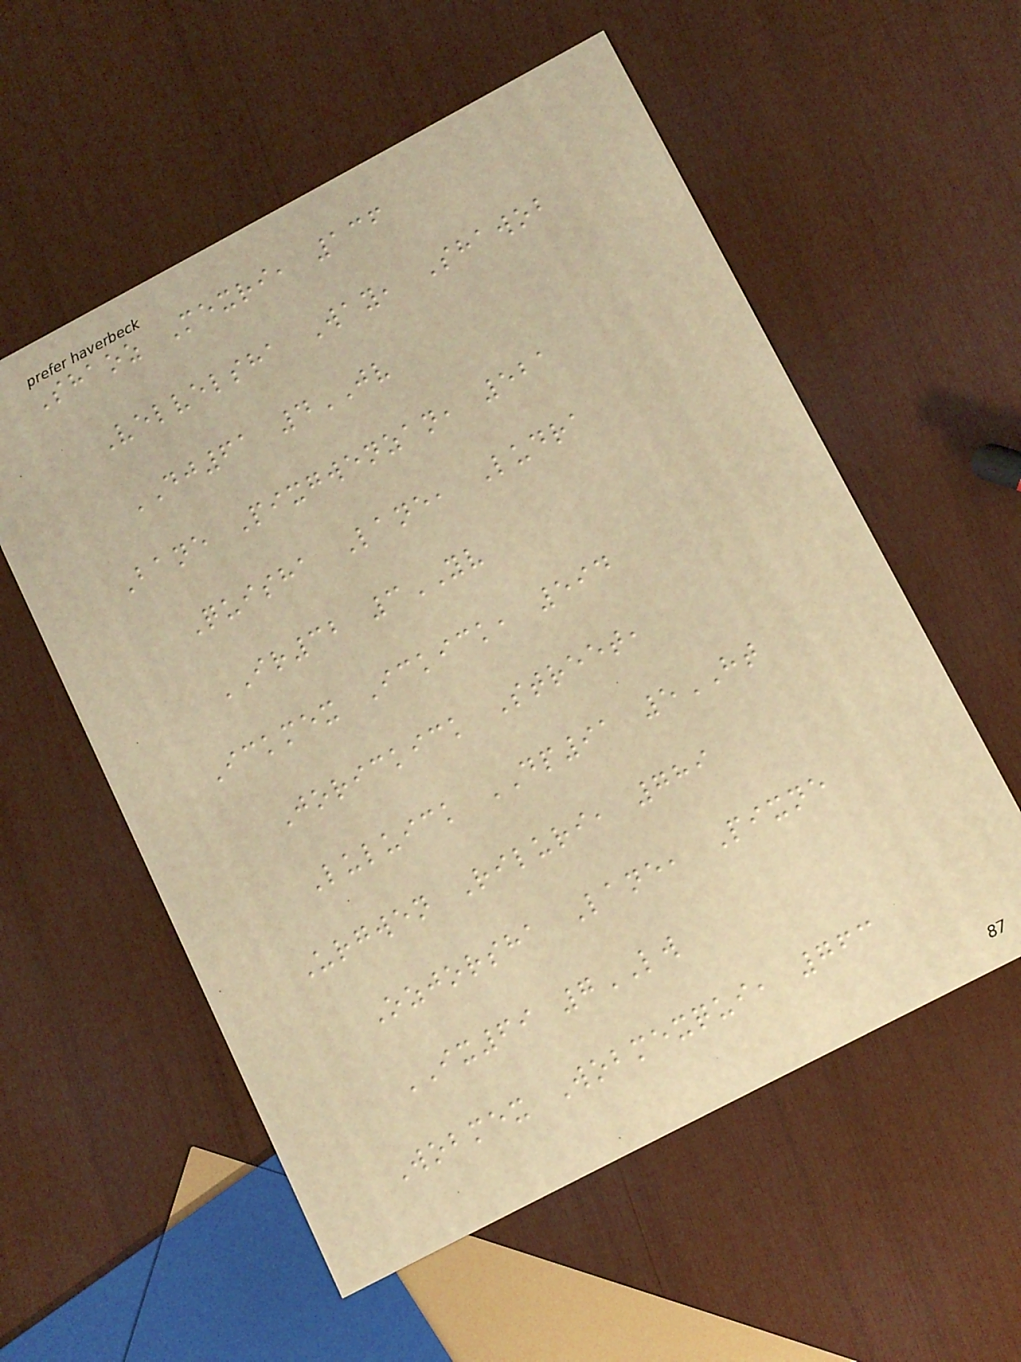Shaoz Mexri, 136
Velvelsha Way, Shawob
DJ61 4JV
Bane Pixgwenzan, 521
Quisha Lane, Ludra
IR32 3YV
Ickmex Ickick, 594
Jorickick Street,
Luluick DP91 5HT
Urgwen Riluri, 789
Ozjorsha Lane, Pixne
IX69 7LW
Wobmex Wobmexqui, 763
